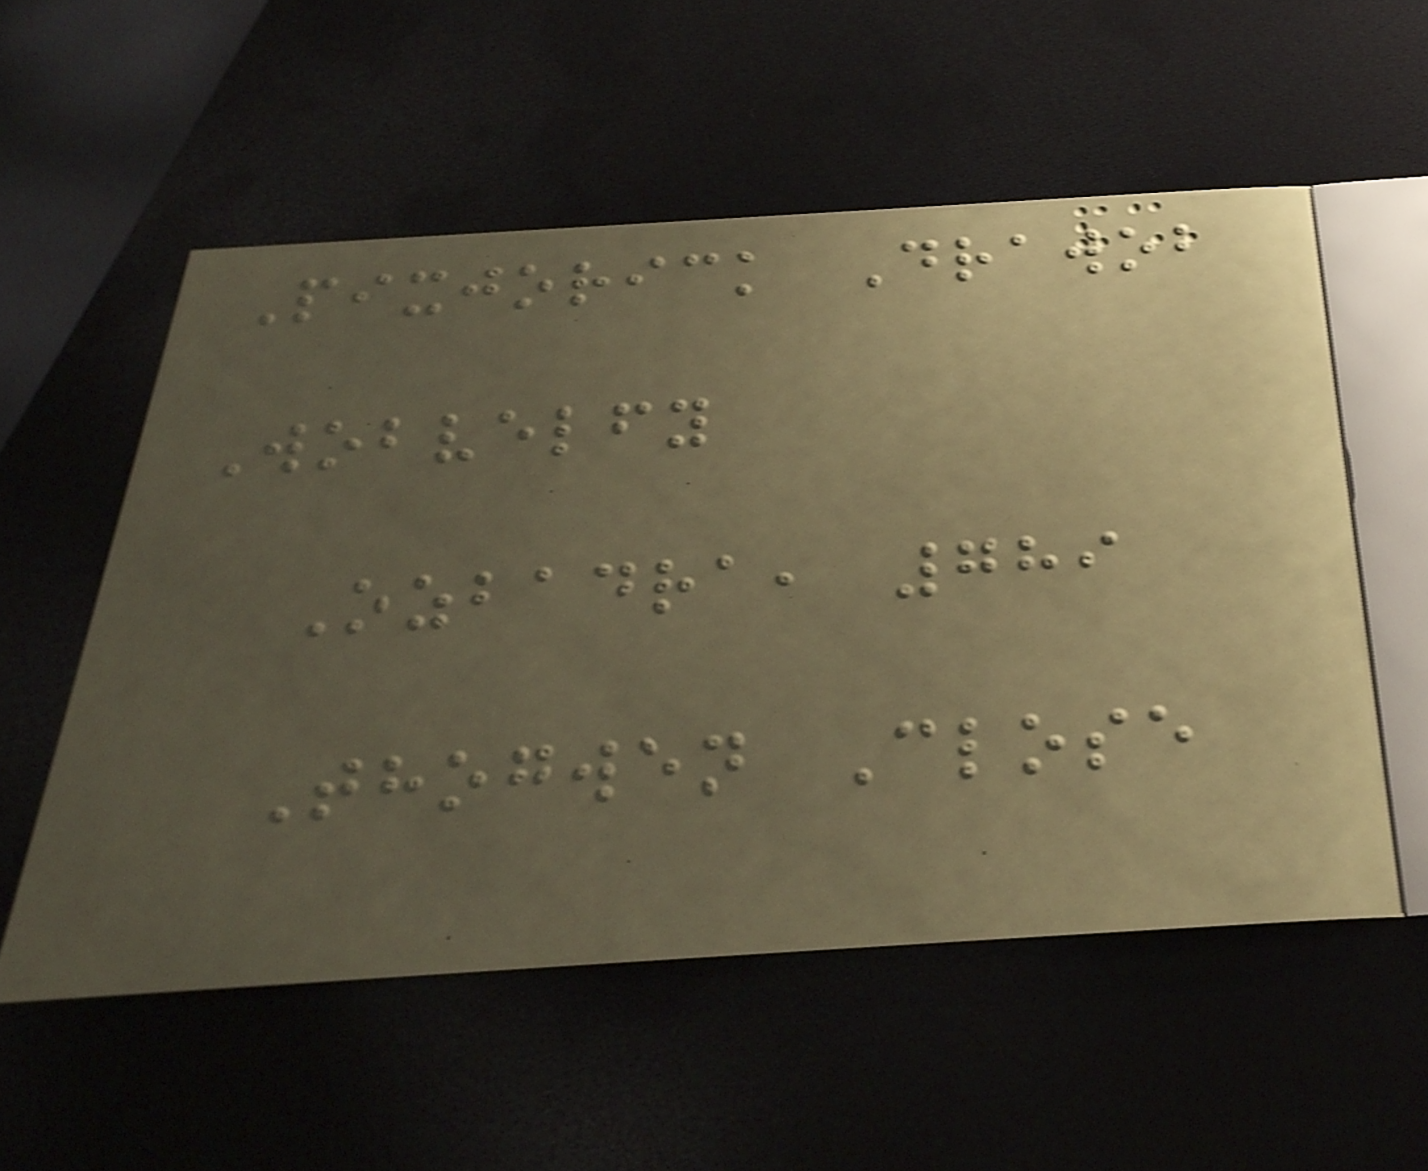Pixjorick Drawob
Wobvelfy
Ozbadra, 789
Thogwen Close
